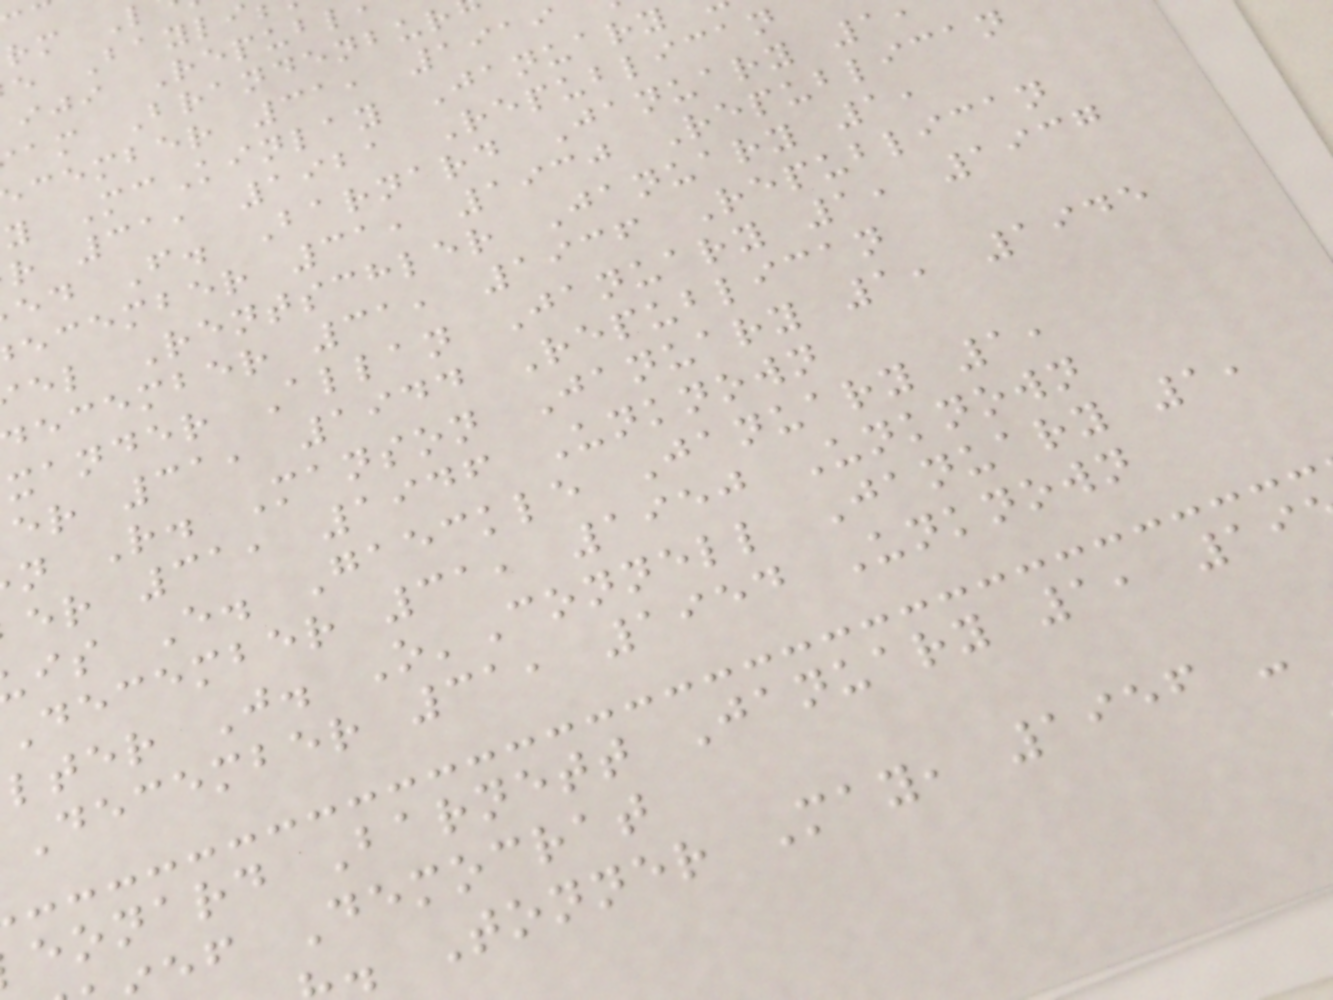iji Republ
am Brandenbur
cember 31, 1919
y McKinlay January
r 31, 1921 Republican
ed F. Barnard January 1
ecember 31, 1930 Republican
el Rentschler January 1,
december 31, 1936 Republican
xander Allan January 1, 1937
er 31, 1944 Republican
n R. Manson January 1, 1945
er 31, 1946 Unknown
is E. Gaeckle January 1,
December 31, 1950 Unknown
lter J. O'Connell January 1,
December 31, 1954 Unknown
eonard Barnett January 1, 19
ef Democrat
. Tonner May, 1956 -
